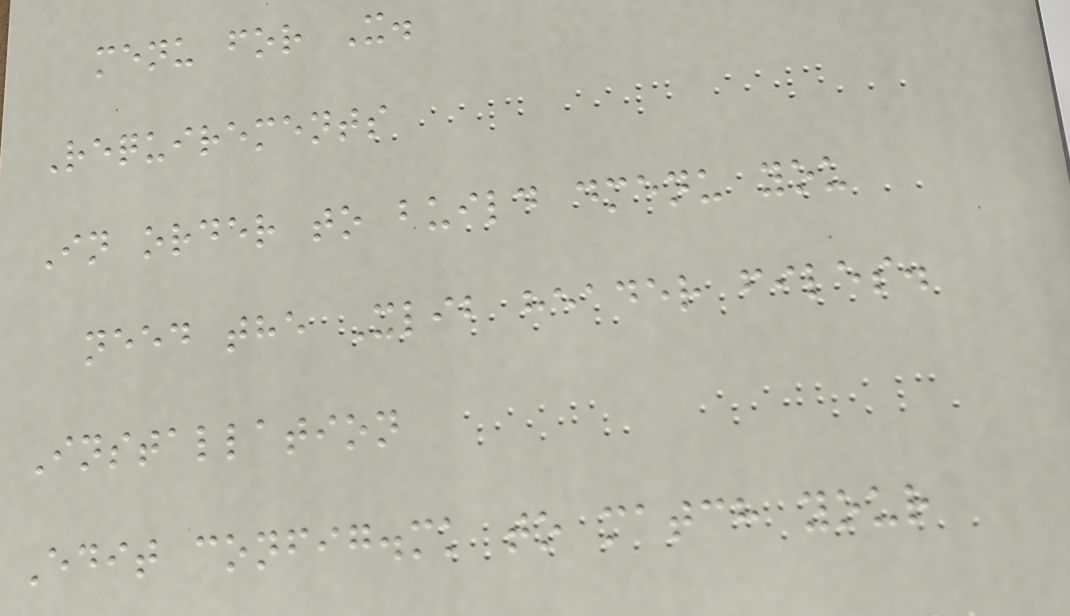menu for X.
Requirements
In order to build dmenu you
need the Xlib header files.
Installation
Edit config.mk to match your
